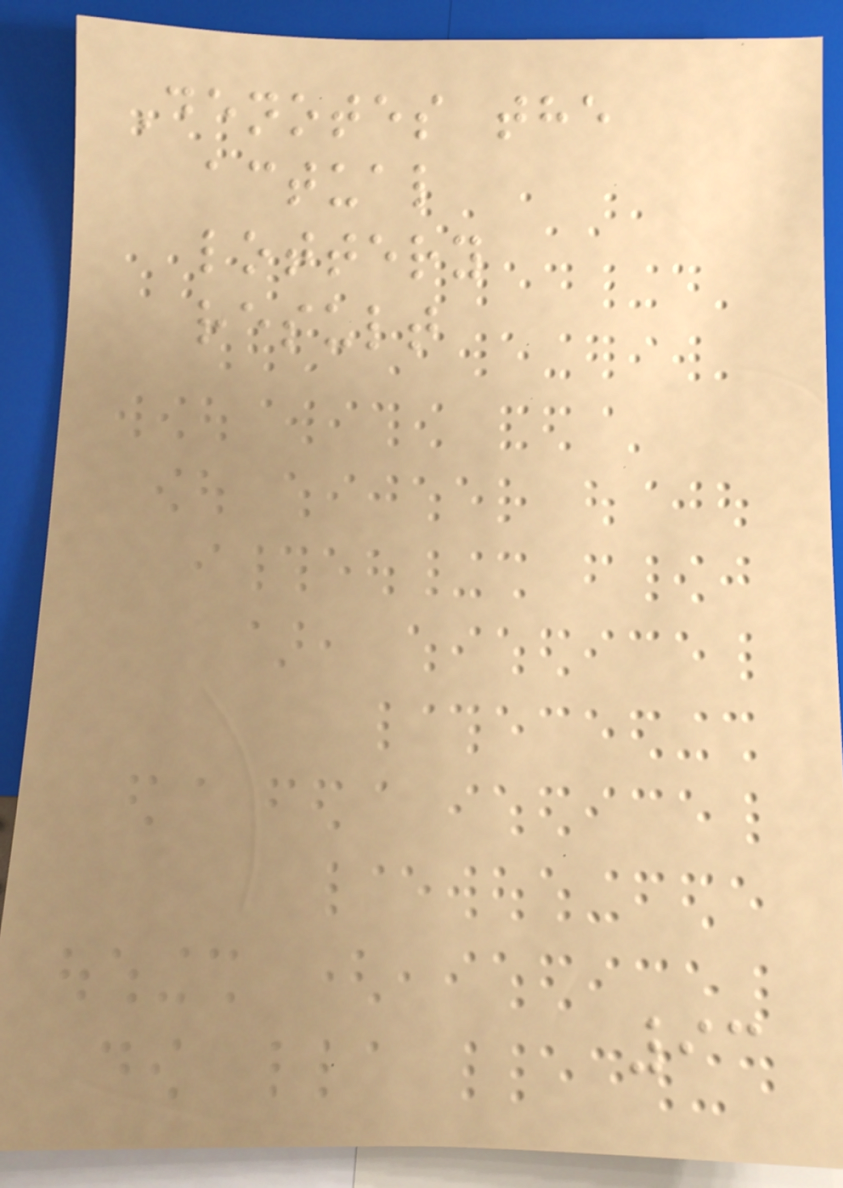Denotes the
actual
lottery
result
93
